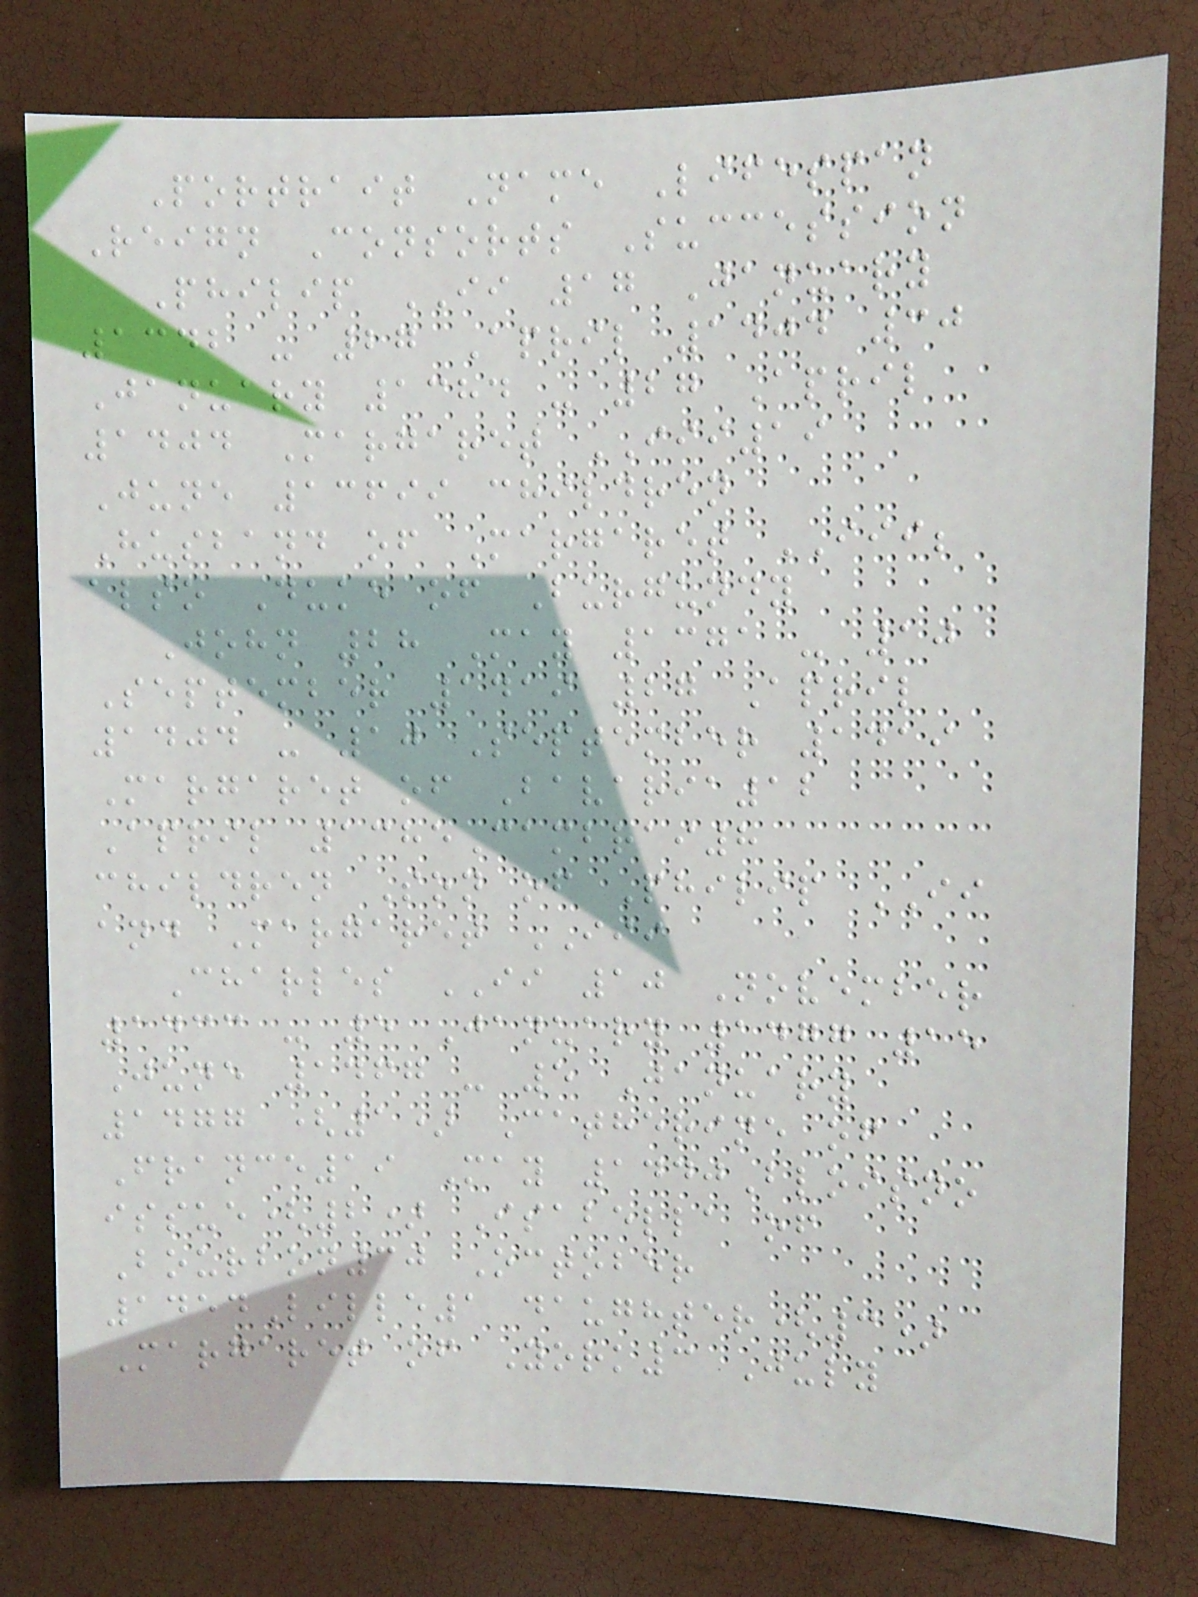Portrait Name Lifespan
Reign Consorts Succession
Philip II 17 January
1342 - 27 April 1404 30
January 1384 - 27 April
1404 Margaret III19
June 13699 children
Husband of Margaret III;
also Duke of Burgundy
John 28 May 1371 - 10
September 1419 27 April
1404 - 10 September 1419
Margaret of Bavaria12
April 1385Cambrai8
children Son of Philip II
and Margaret III
Charles II 10 November
1433 - 5 January 1477 15
June 1467 - 5 January
1477 (1) Catherine of
France19 May 1440Bloisno
issue(2) Isabella of
Bourbon30 October
1454Lille1 daughter(3)
Margaret of York3 July
